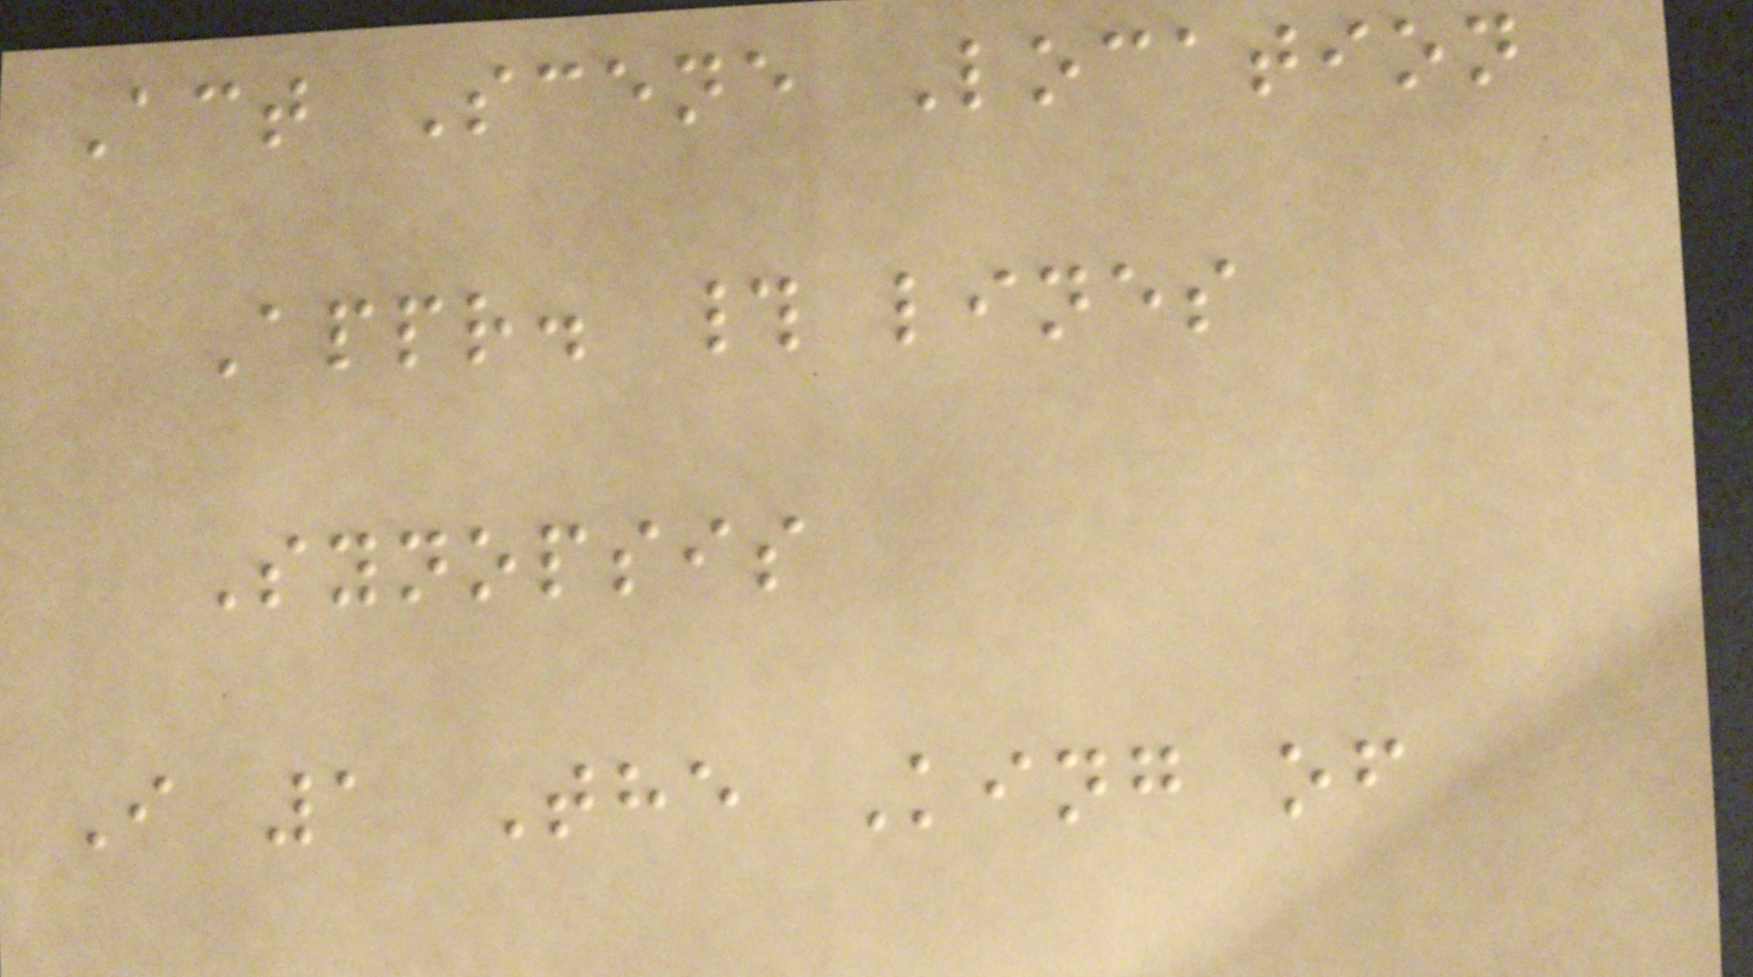Act Scene Location
Appr. # lines
Synopsis
I 1 The King of
